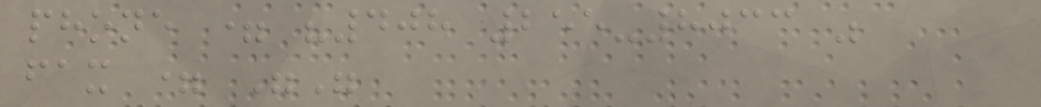phone = "408 255-8033 "
fax = ""
